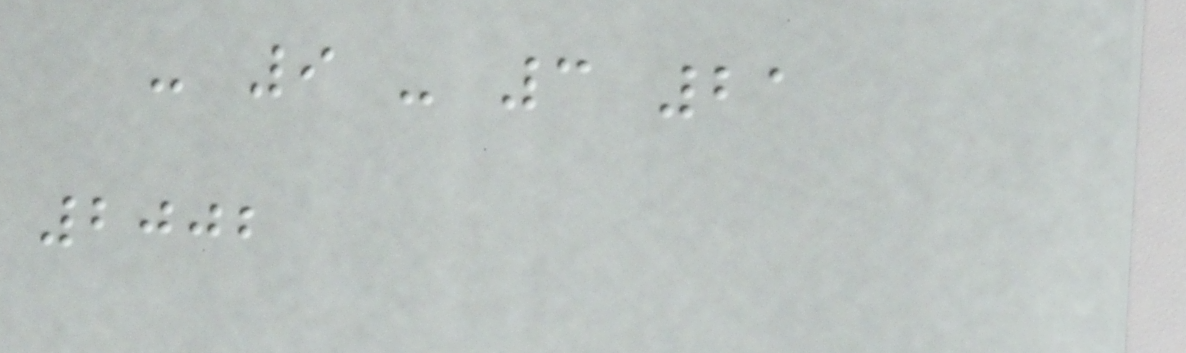- 9 - 3 21
2002
